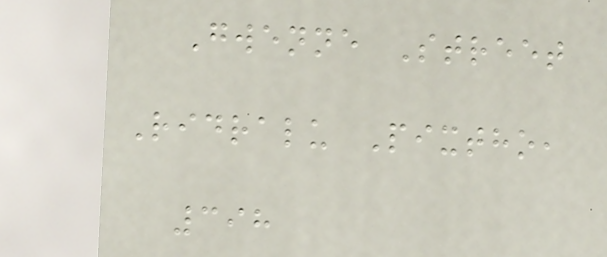Gwenne Street
Ridralu Pixtho,
398
